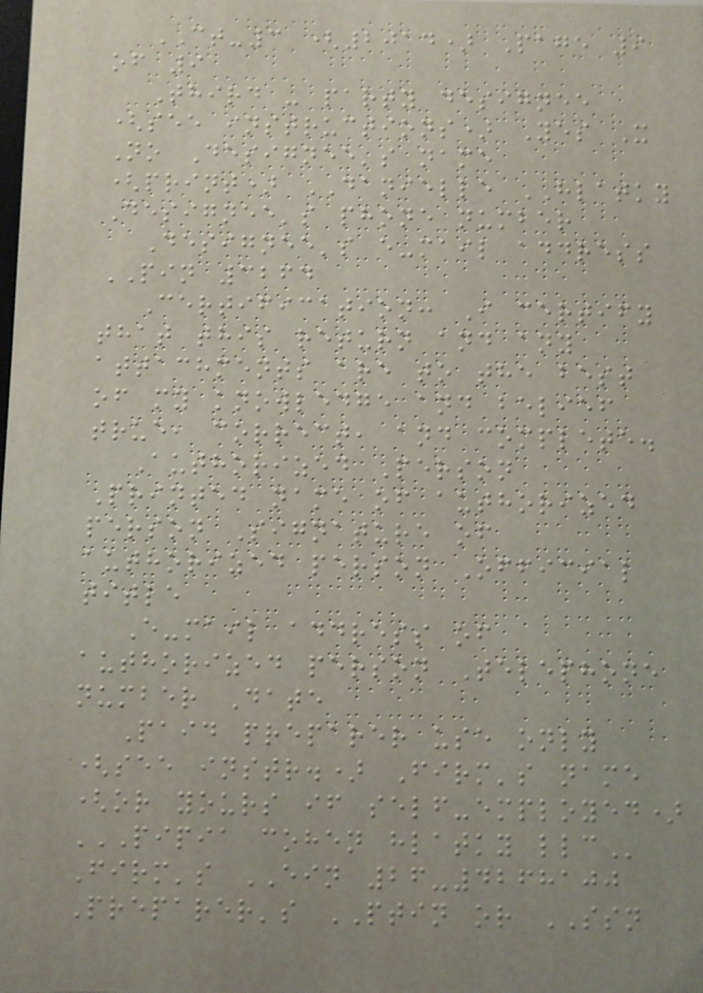CT-3 (2014) Page 9
of 9
Third - party designee
(see instructions) Yes X
No Designee's name
(print) DANIELLE HLATKY
Designee's phone number
Designee's e-mail address
PIN 3264
Certification: I certify
that this return and any
attachments are to the best
of my knowledge and belief
true, correct, and complete.
Authorized Person
Printed name of authorized
person Signature of
authorized person Official
title
E-mail address of
authorized person Telephone
number Date
Paid preparer use only
(see instr.) Firm's name
(or yours if self-employed)
PIPIA COHEN HLATKY LLC
Firm's EIN 26-4268100
Preparer's PTIN or SSN
